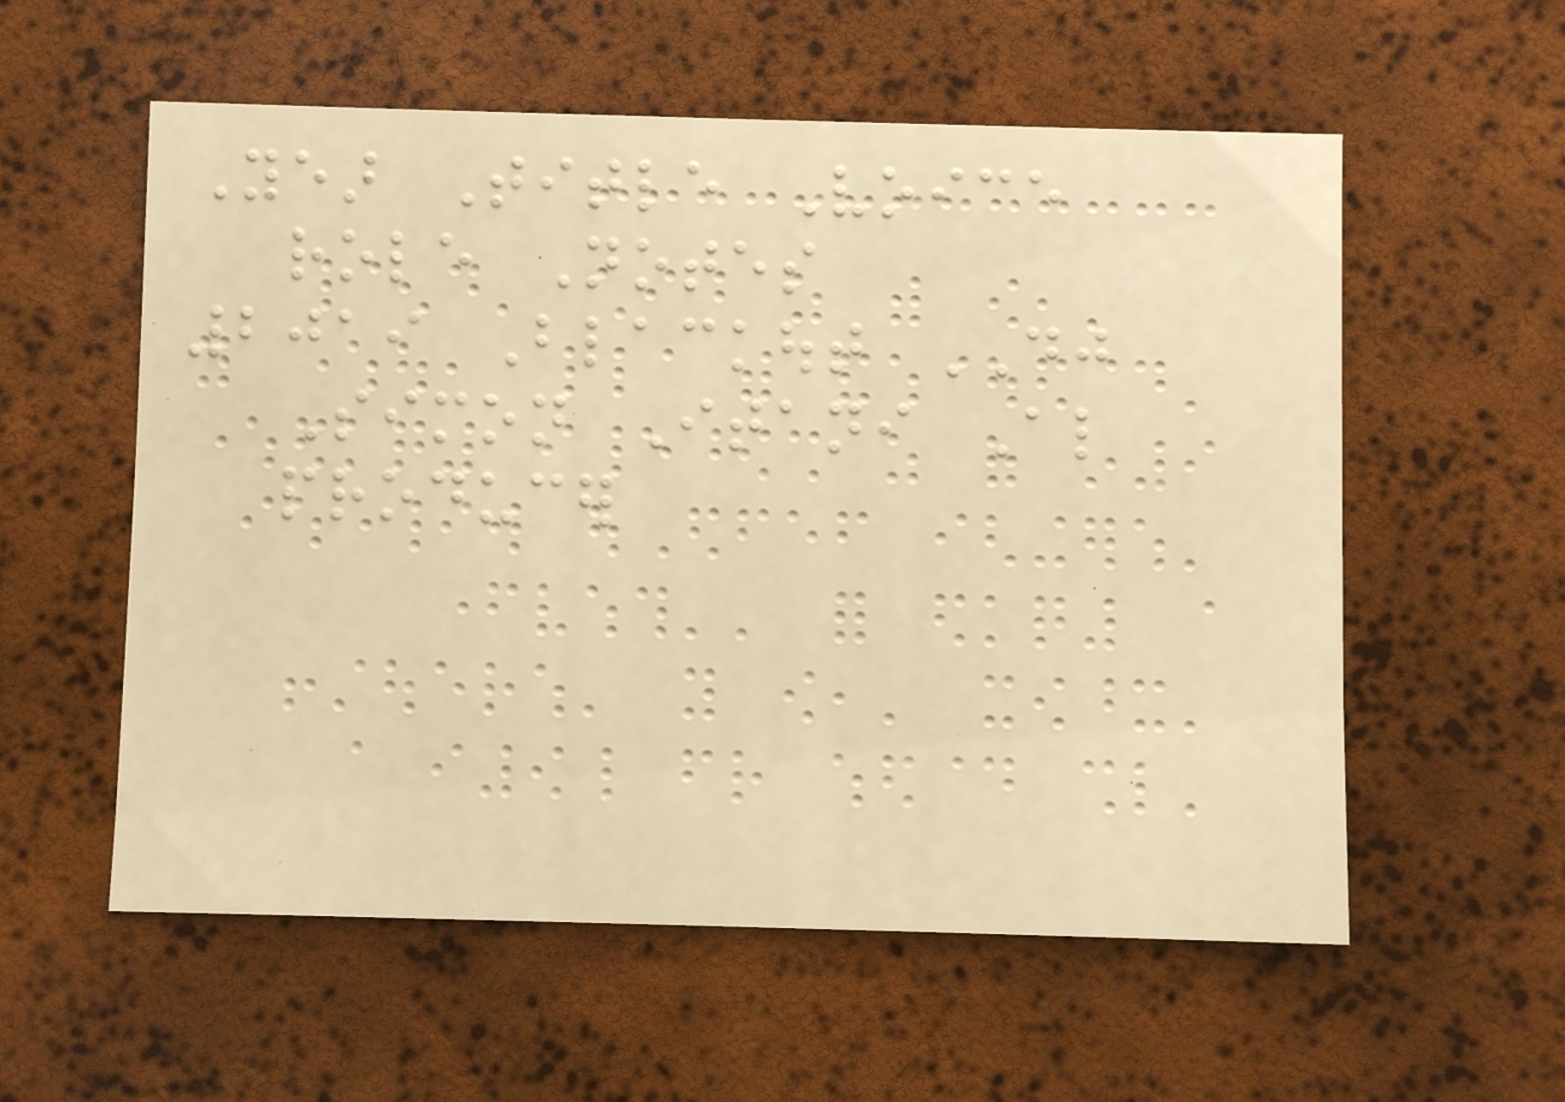Year Title Voice
role Notes
2019 Blackout DJ
Simon Itani Also
producer
